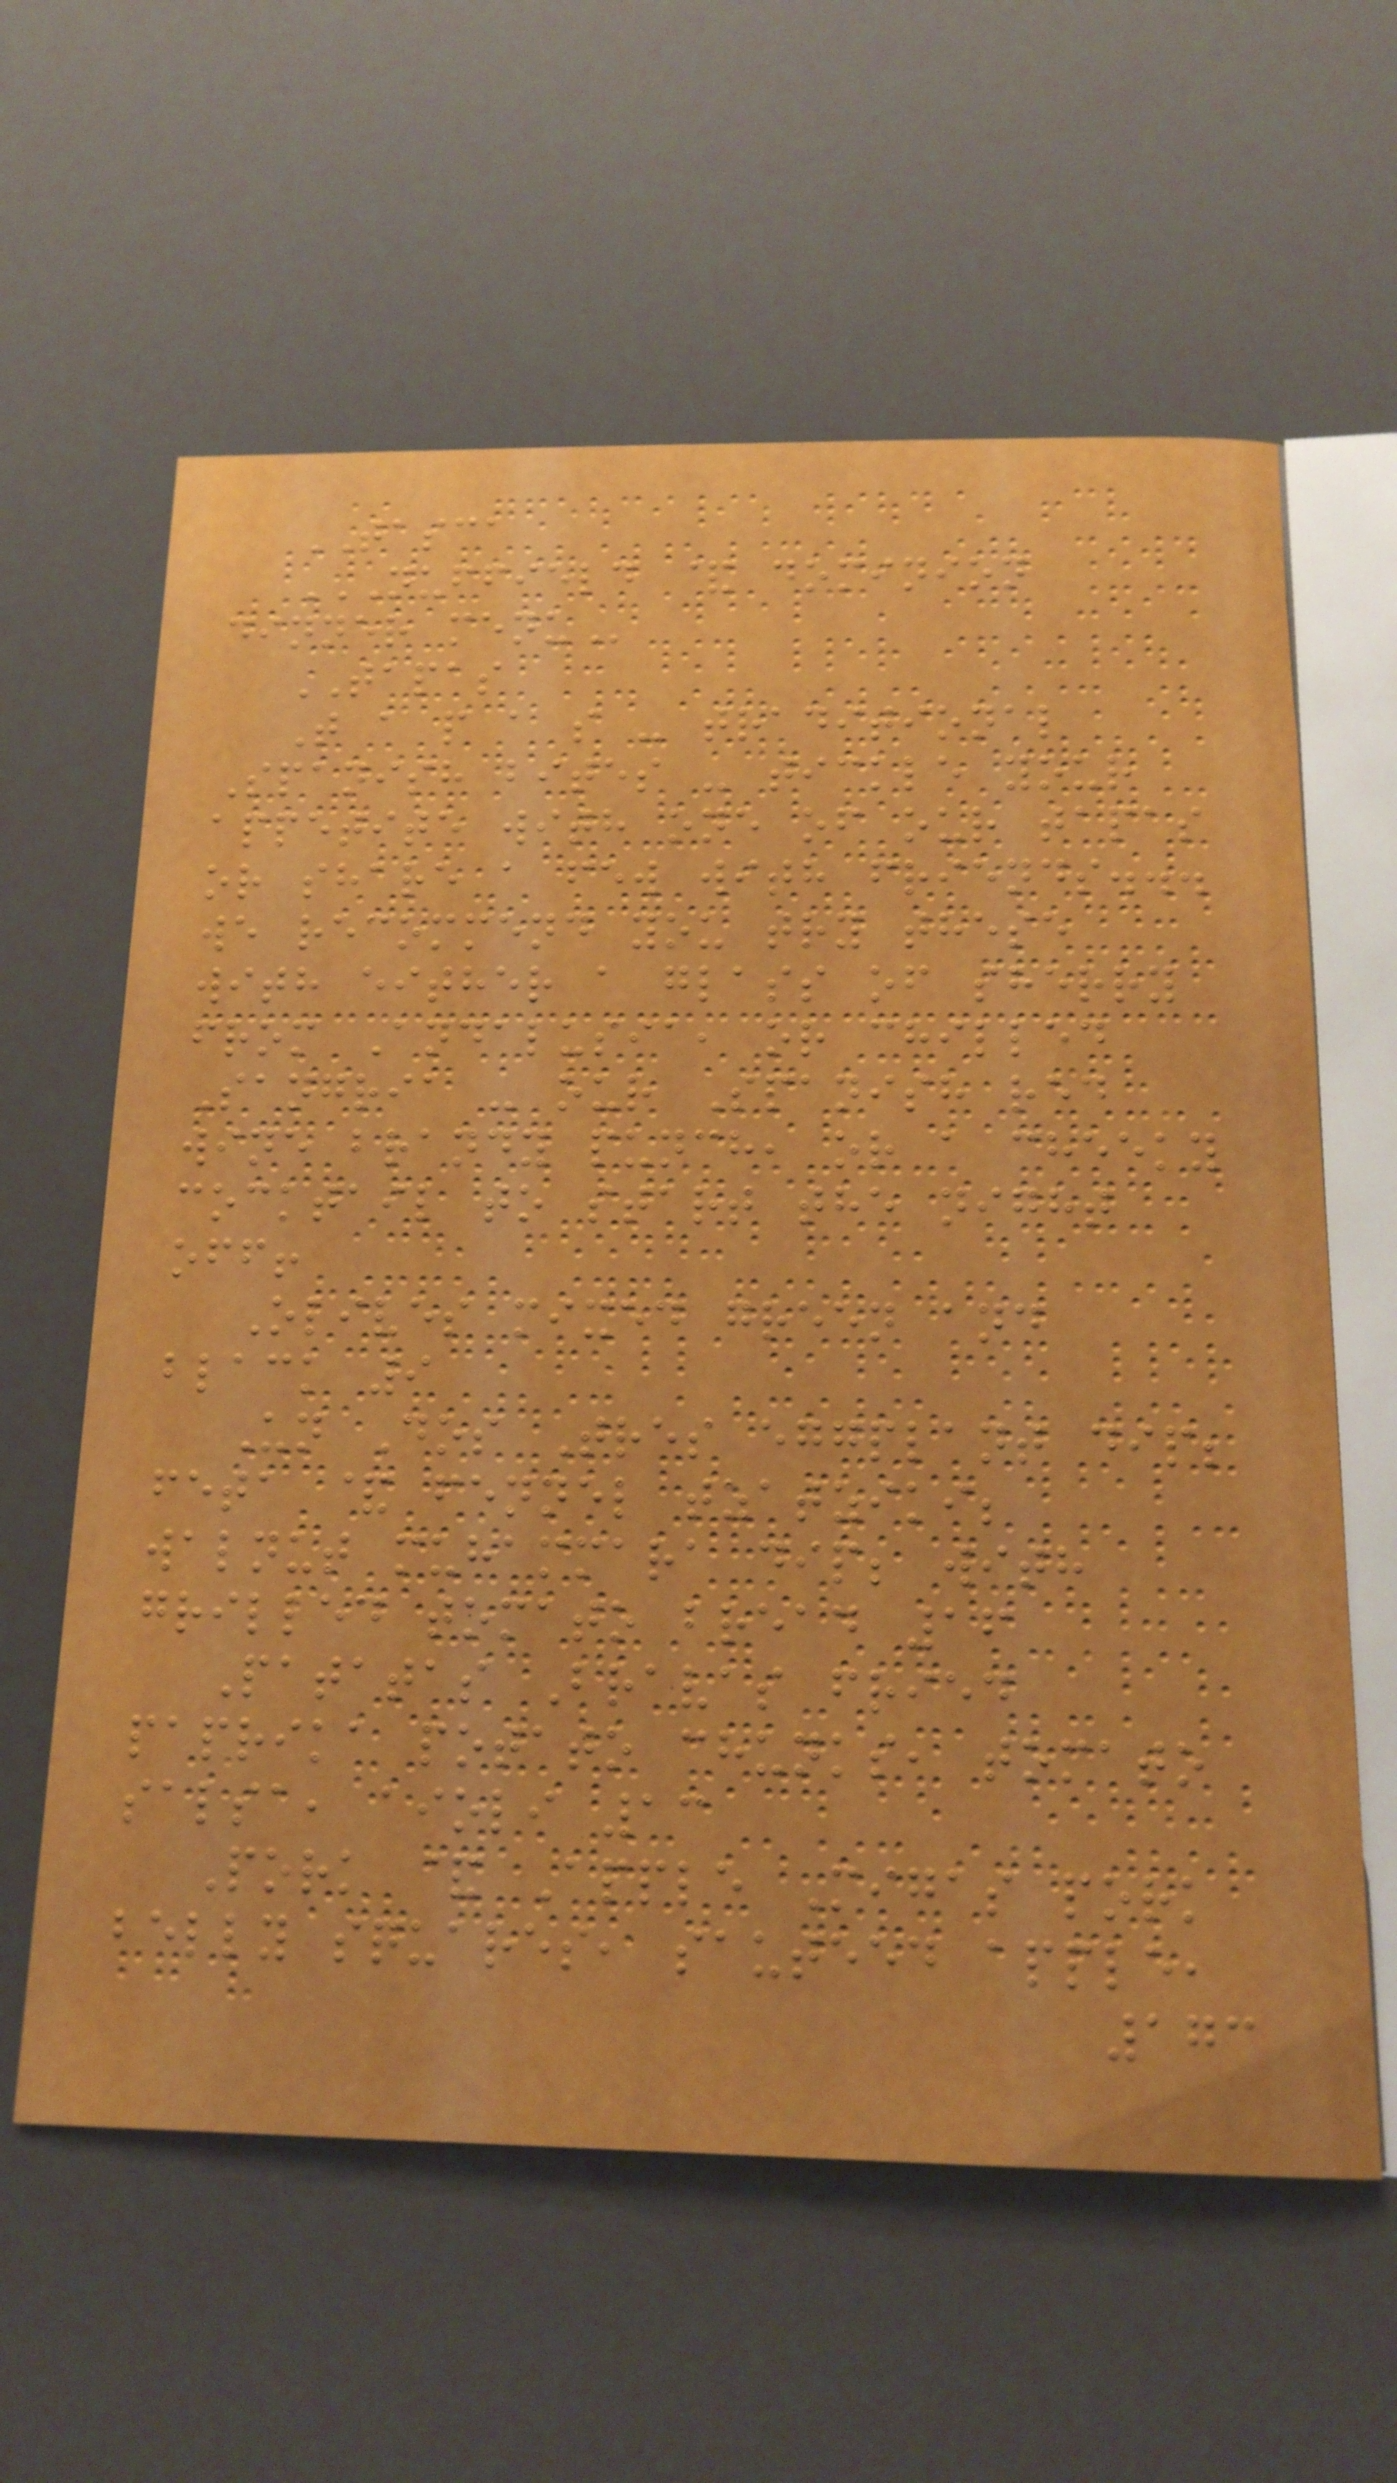TASCA
NUFFIELD & DOMINION
DINNER MENU
TAPAS
T a p a s - traditional
Spanish bites - tickle your
appetite with one of our tapas
or share a few with friends...
we recommend you try these
with either a glass of sherry
from Andalusia, or chilled
Sangria - our Spanish red
wine brandy punch, or a cheeky
cocktail to start the night
off!
Olives mixed green and
black 9
Un Dos Tres eggplant dip;
feta & fennel tzatziki;
walnut muhammara dip; with
grilled tomato bread 16
Patatas Bravas fried
paprika potato chunks, tomato
salsa, aioli 13
Pork & Apple Migas pork
belly squares, sauteed apple,
173
